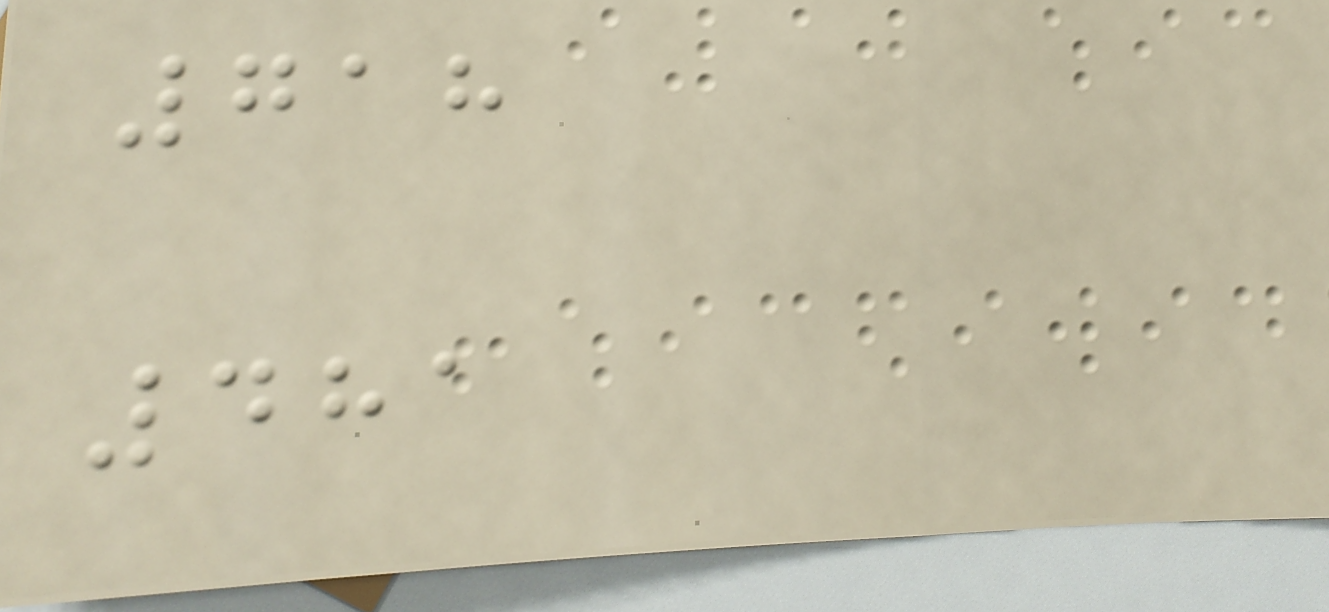718
481
